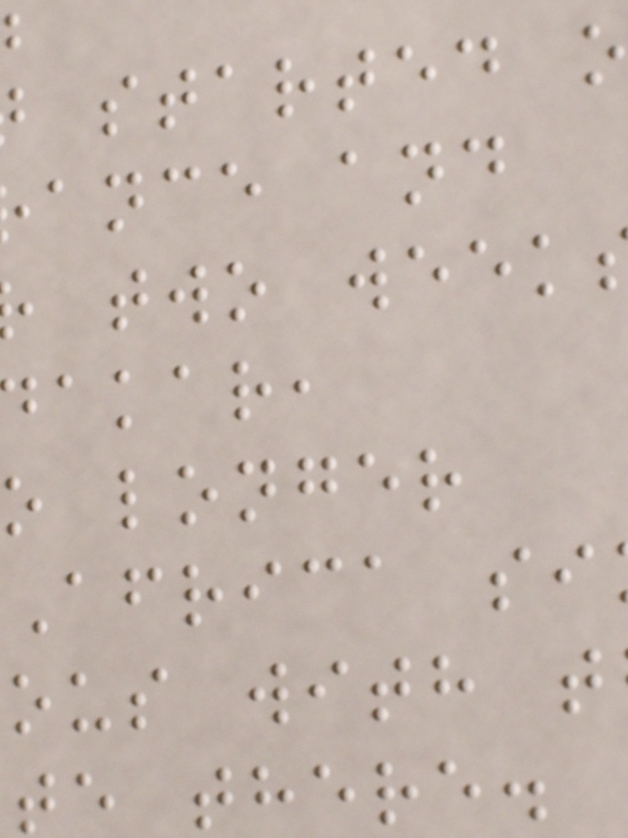started o
ance and
two week
o longer
Africa si
ous with t
te there.
